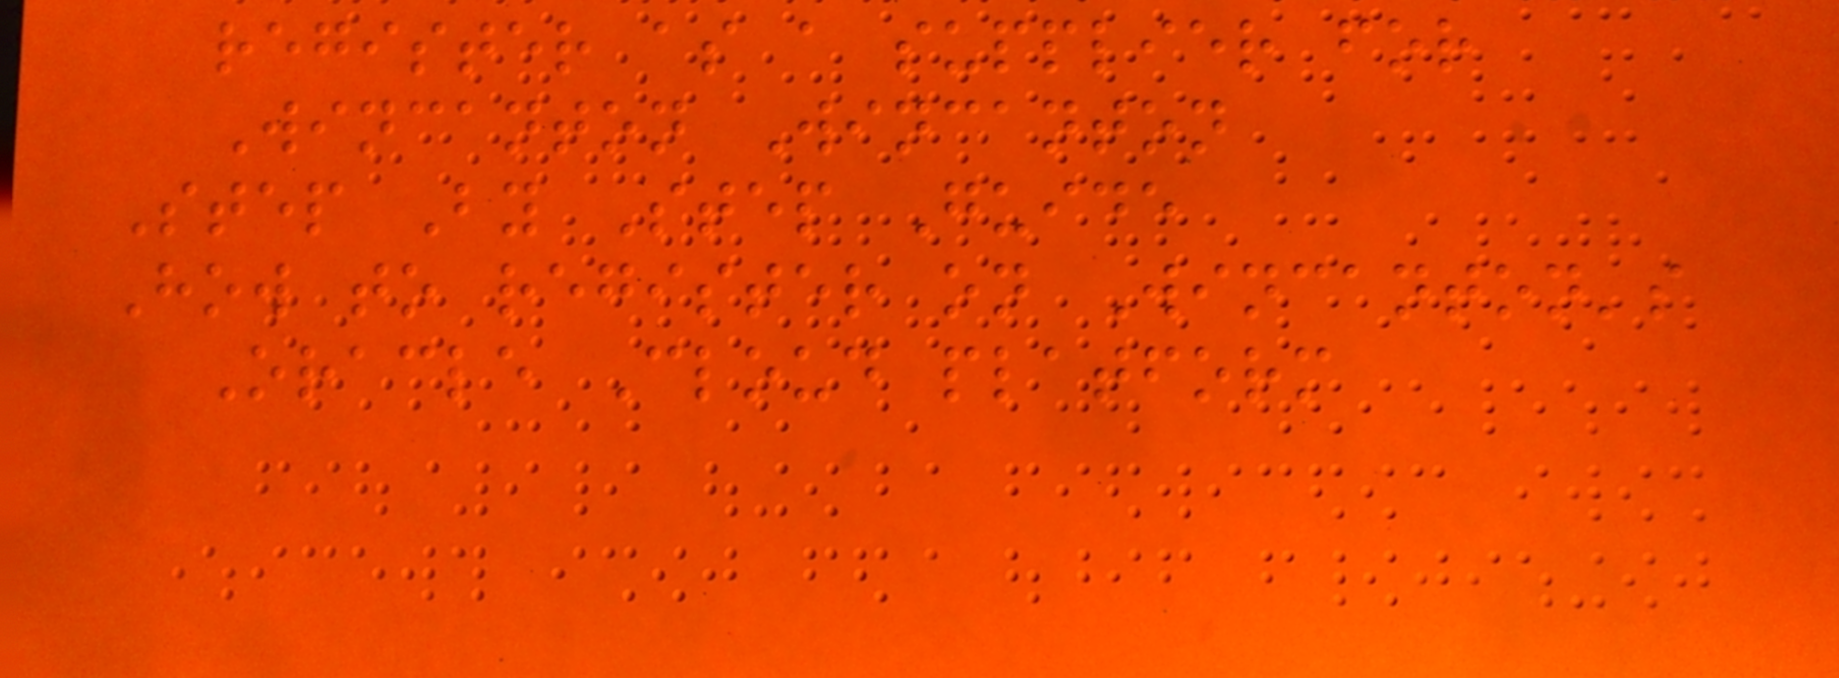register as a supplier for
Wincanton Wincanton
Step By Step Guide
How to register on Wincanton's
Oracle Cloud platform
